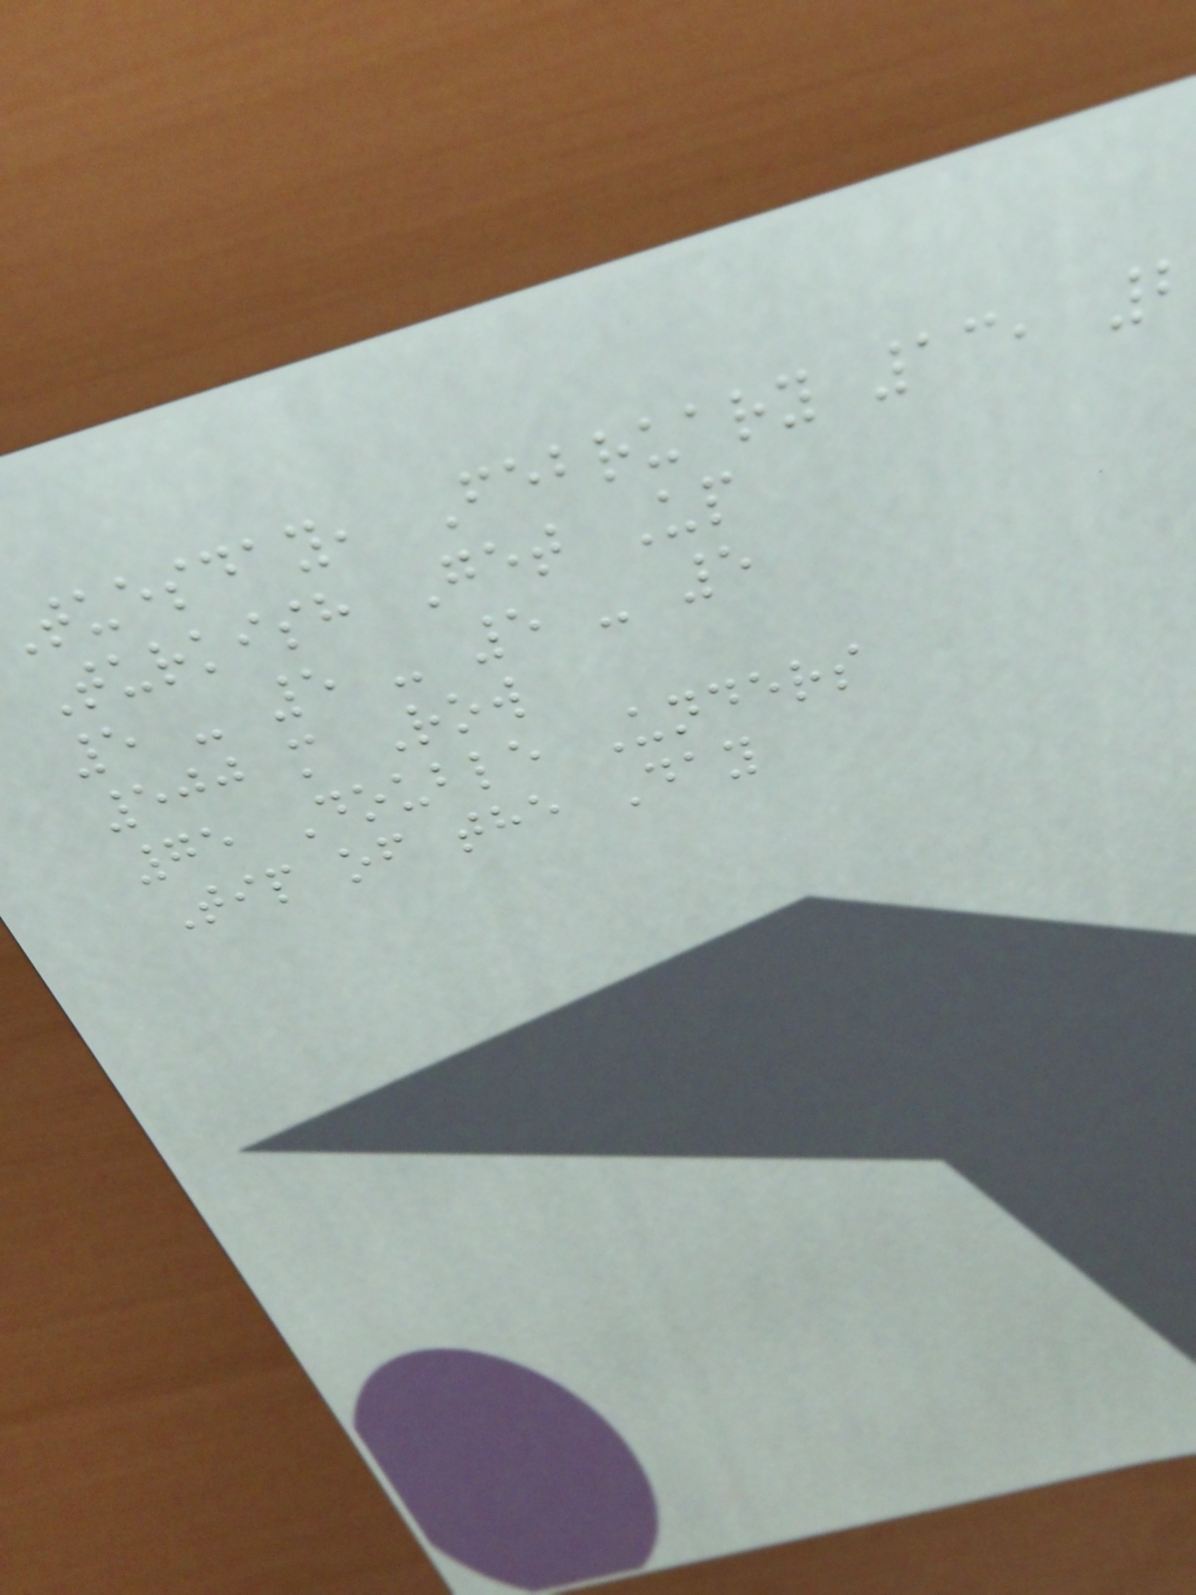tuesday, February 13, 2
Turkish Get Up
5 - 5 - 5 - 5
500 m Row
75 Double Unders
Tip of the Day
